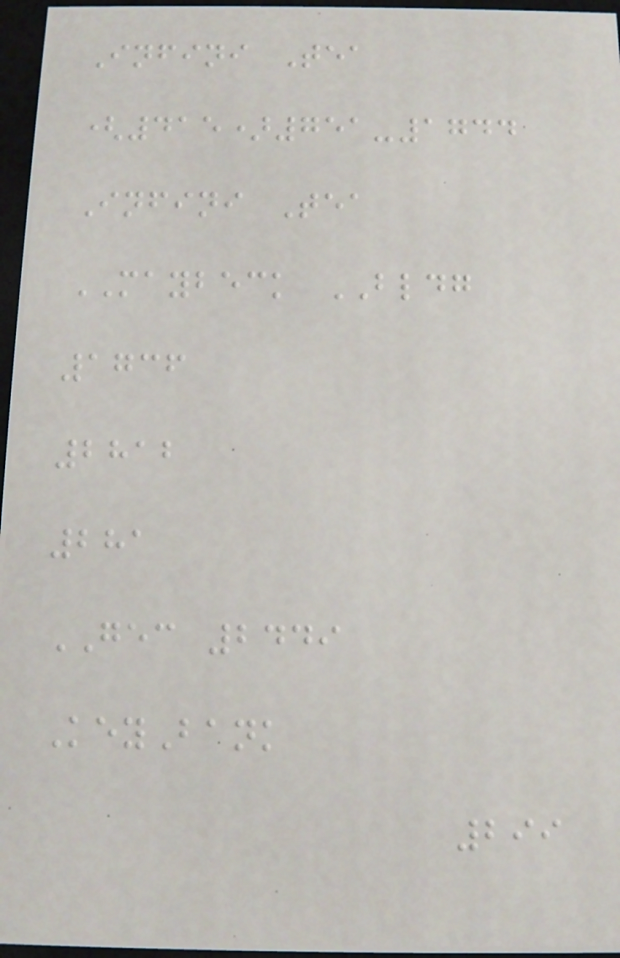Infini Tea
(415)751-1744
Infini Tea
MAYBECK BLDG
1736
2812
281
GEC 2449
KeyBank
299
